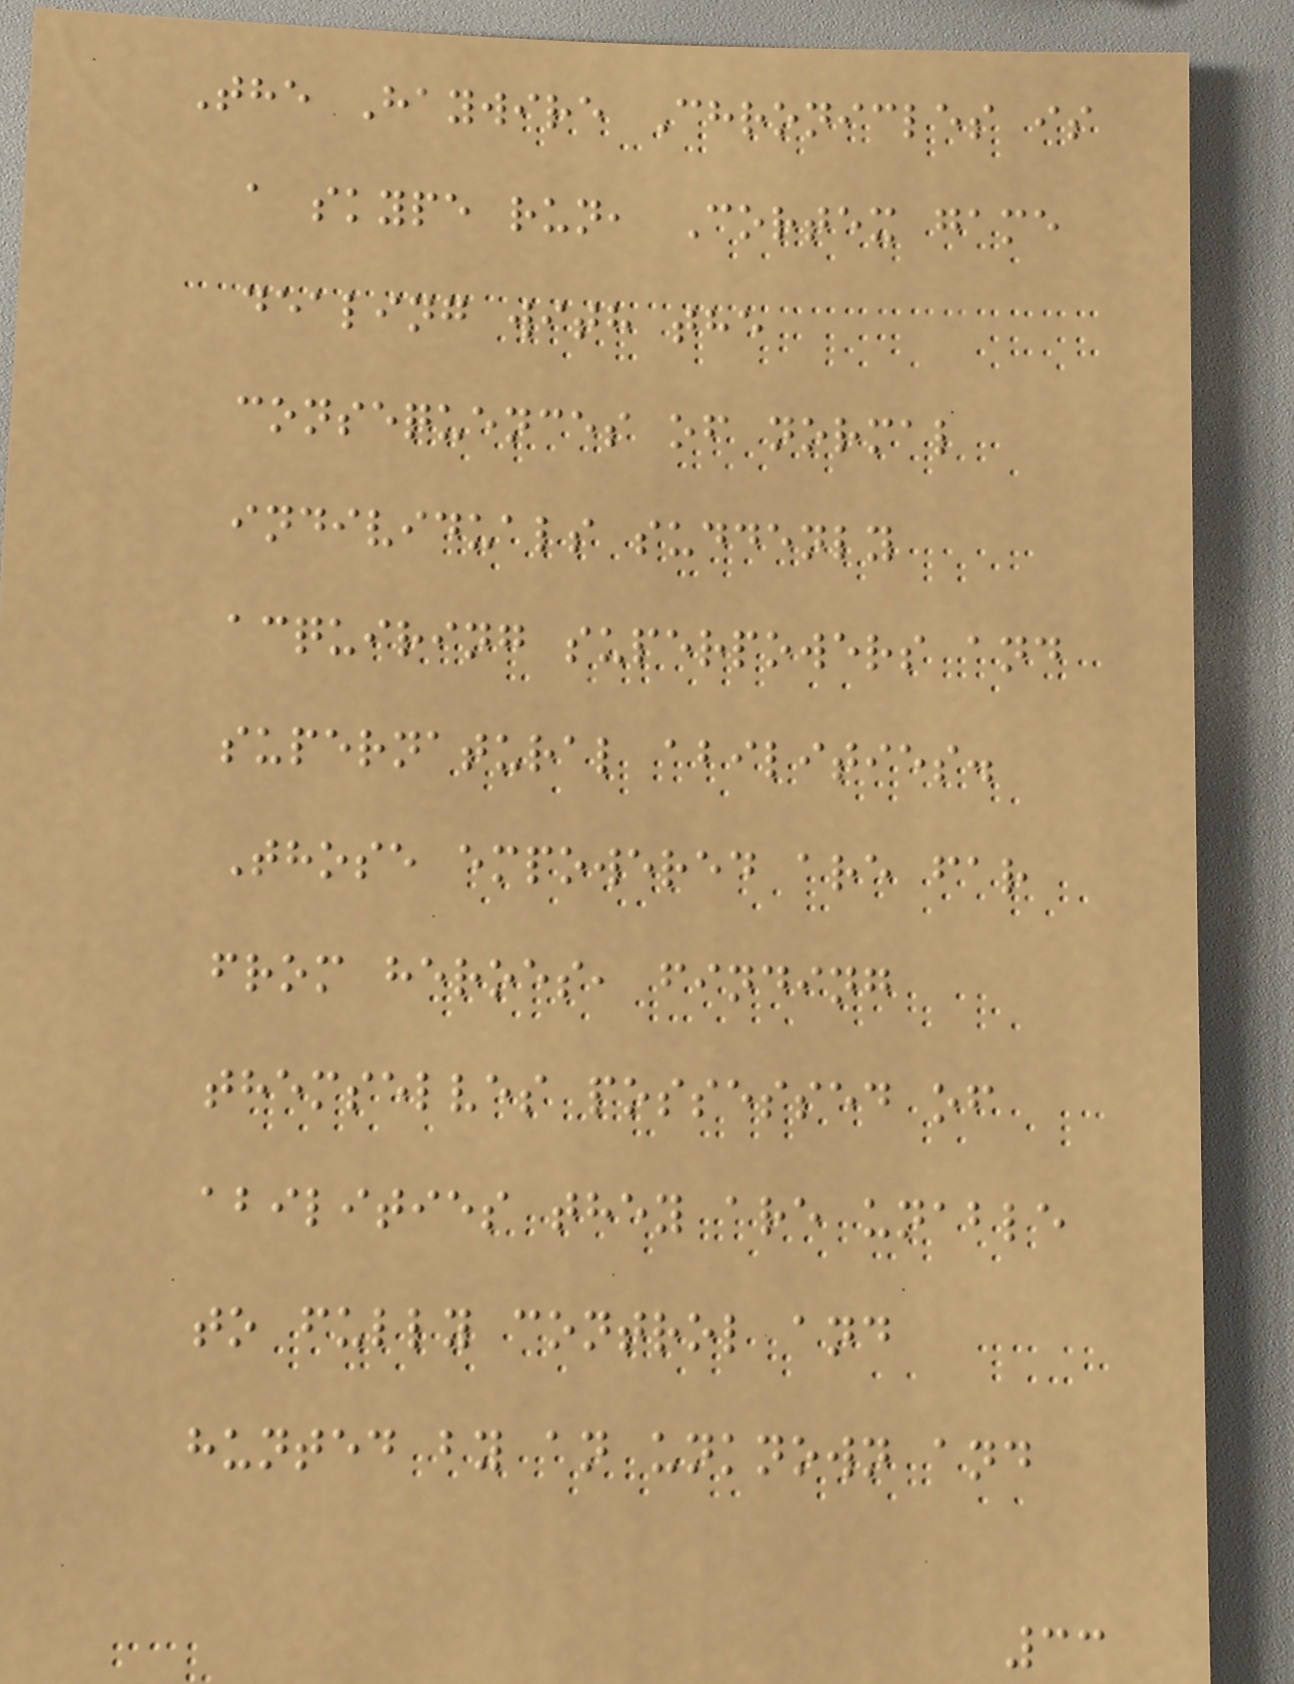The Haywire Chronicles is
a skype run, Cortex game
dealing with the
consequences of normal
individuals suddenly
acquiring superpowers and
supernatural abilities.
Those empowered are far
from heroes, finding
themselves possessed of
abilities they are unable
to fully control and
hunted by an unknown and
33
